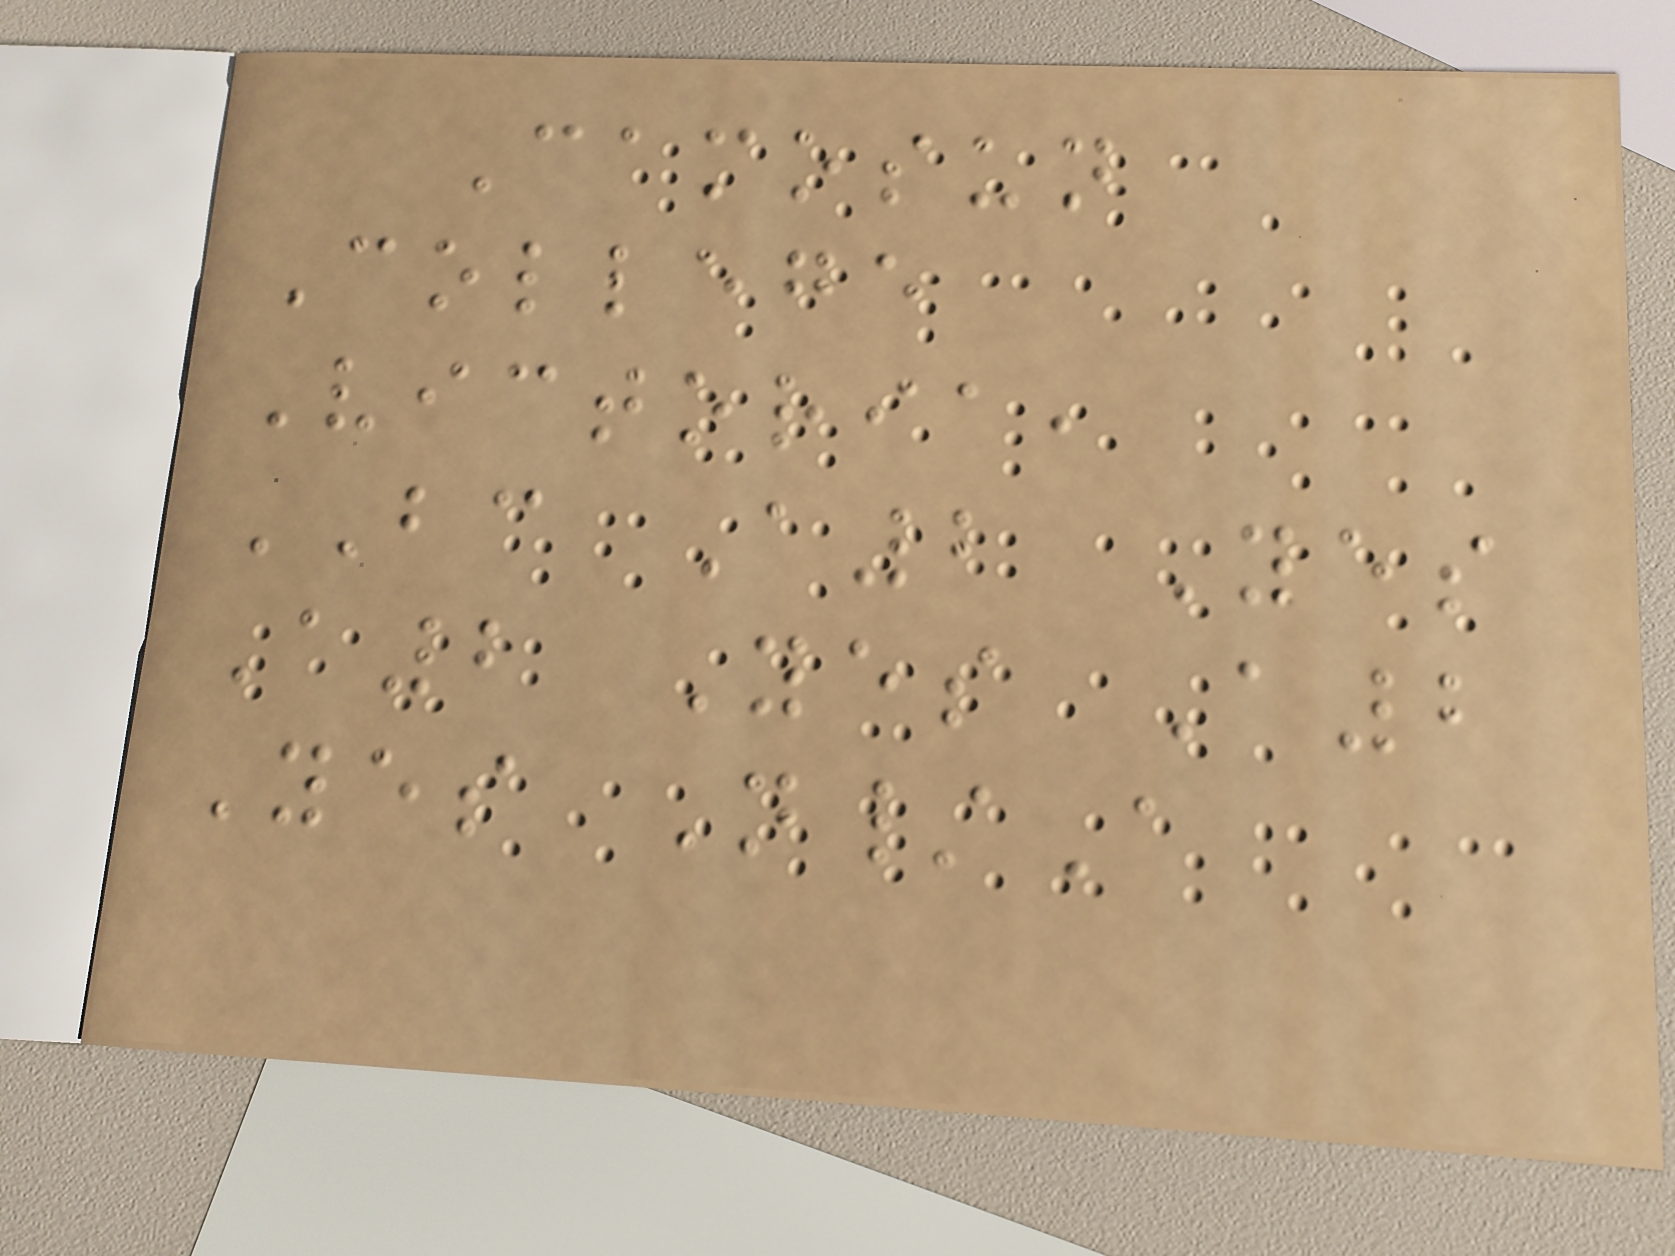Camosun
College
Victoria,
BC A2 Yes
A2 Yes A2
Yes N/A
